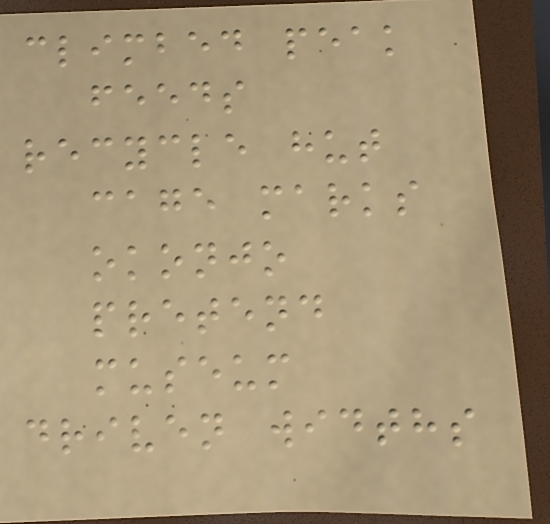climbed peak
feeds
recycle hut
cage marks
okonjo
pretend
museum
driven widths
